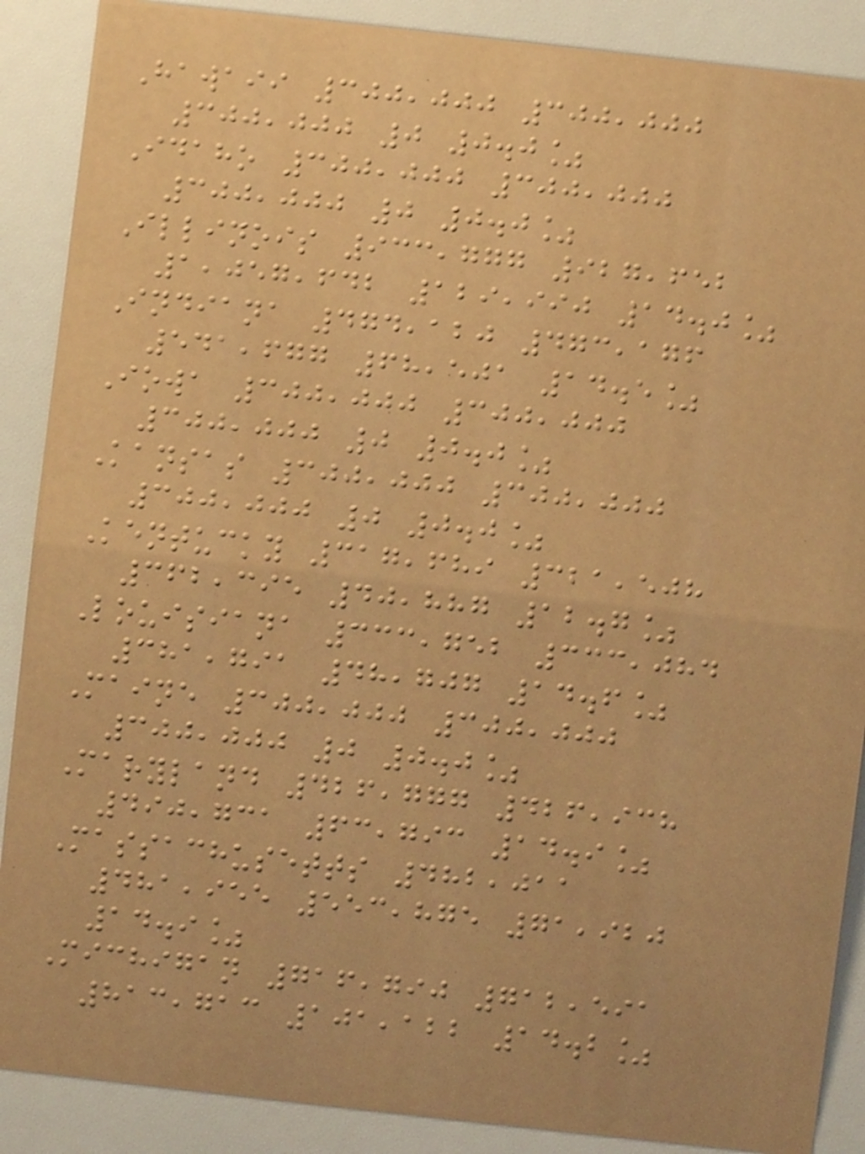Hawaii 300,000 300,000
300,000 0 0.0%
Idaho 300,000 300,000
300,000 0 0.0%
Illinois 933,777 927,652
1,057,642 129,990 14.0%
Indiana 474,120 473,176
541,677 68,501 14.5%
Iowa 300,000 300,000
300,000 0 0.0%
Kansas 300,000 300,000
300,000 0 0.0%
Kentucky 317,689 321,508
362,395 40,887 12.7%
Louisiana 333,752 333,084
381,791 48,707 14.6%
Maine 300,000 300,000
300,000 0 0.0%
Maryland 426,777 426,938
490,731 63,793 14.9%
Massachusetts 482,011
481,955 553,875 71,920
14.9%
Michigan 716,790 712,591
813,713 101,122 14.2%
